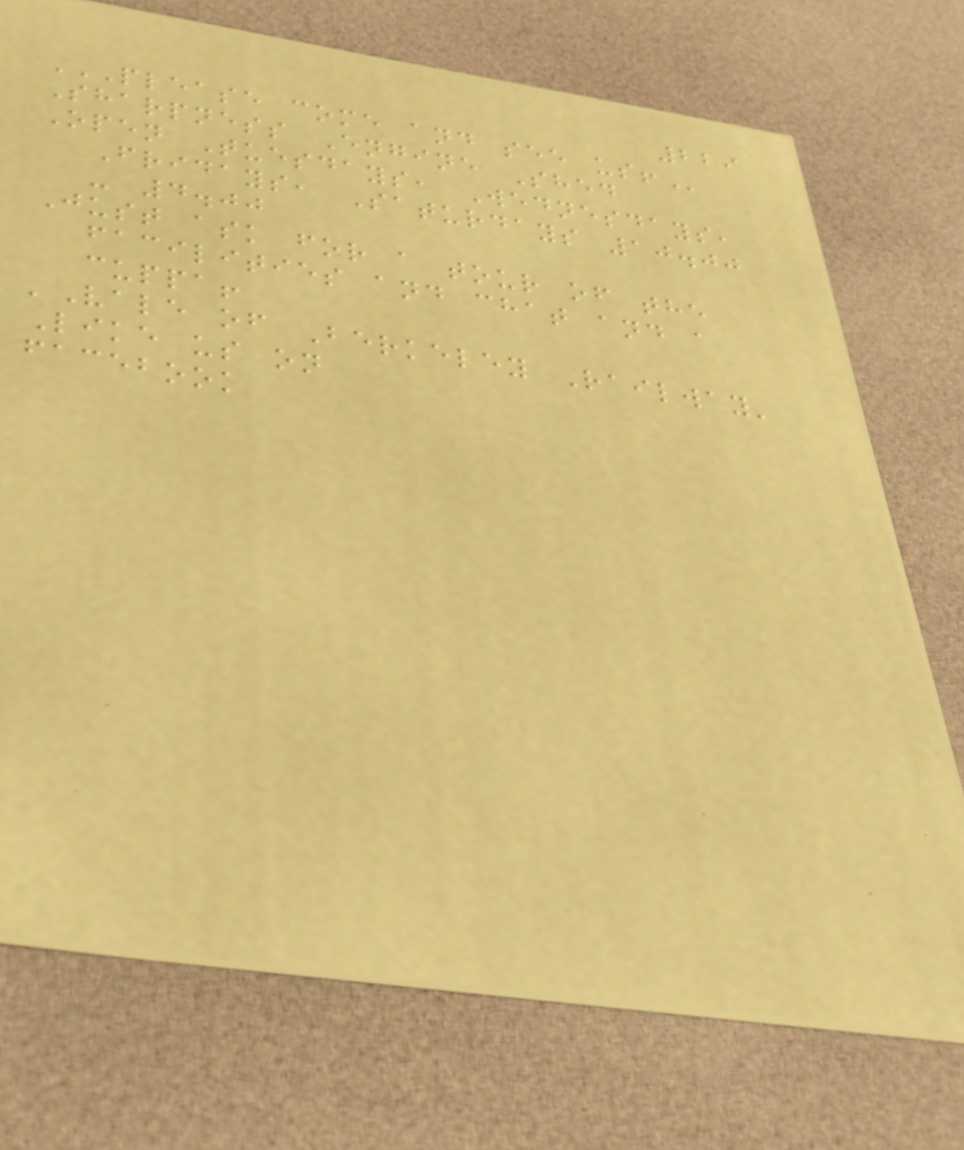229
PLEASE COME AND SEE US!
Sharpness Engine Shed
Open Tuesdays, Wednesdays,
Fridays, Saturdays 10.00
- 4.00
Just ask for a tour of the
facilities and chat and a
cuppa!
'Vale of Berkeley Railway'
Like us on
facebook
